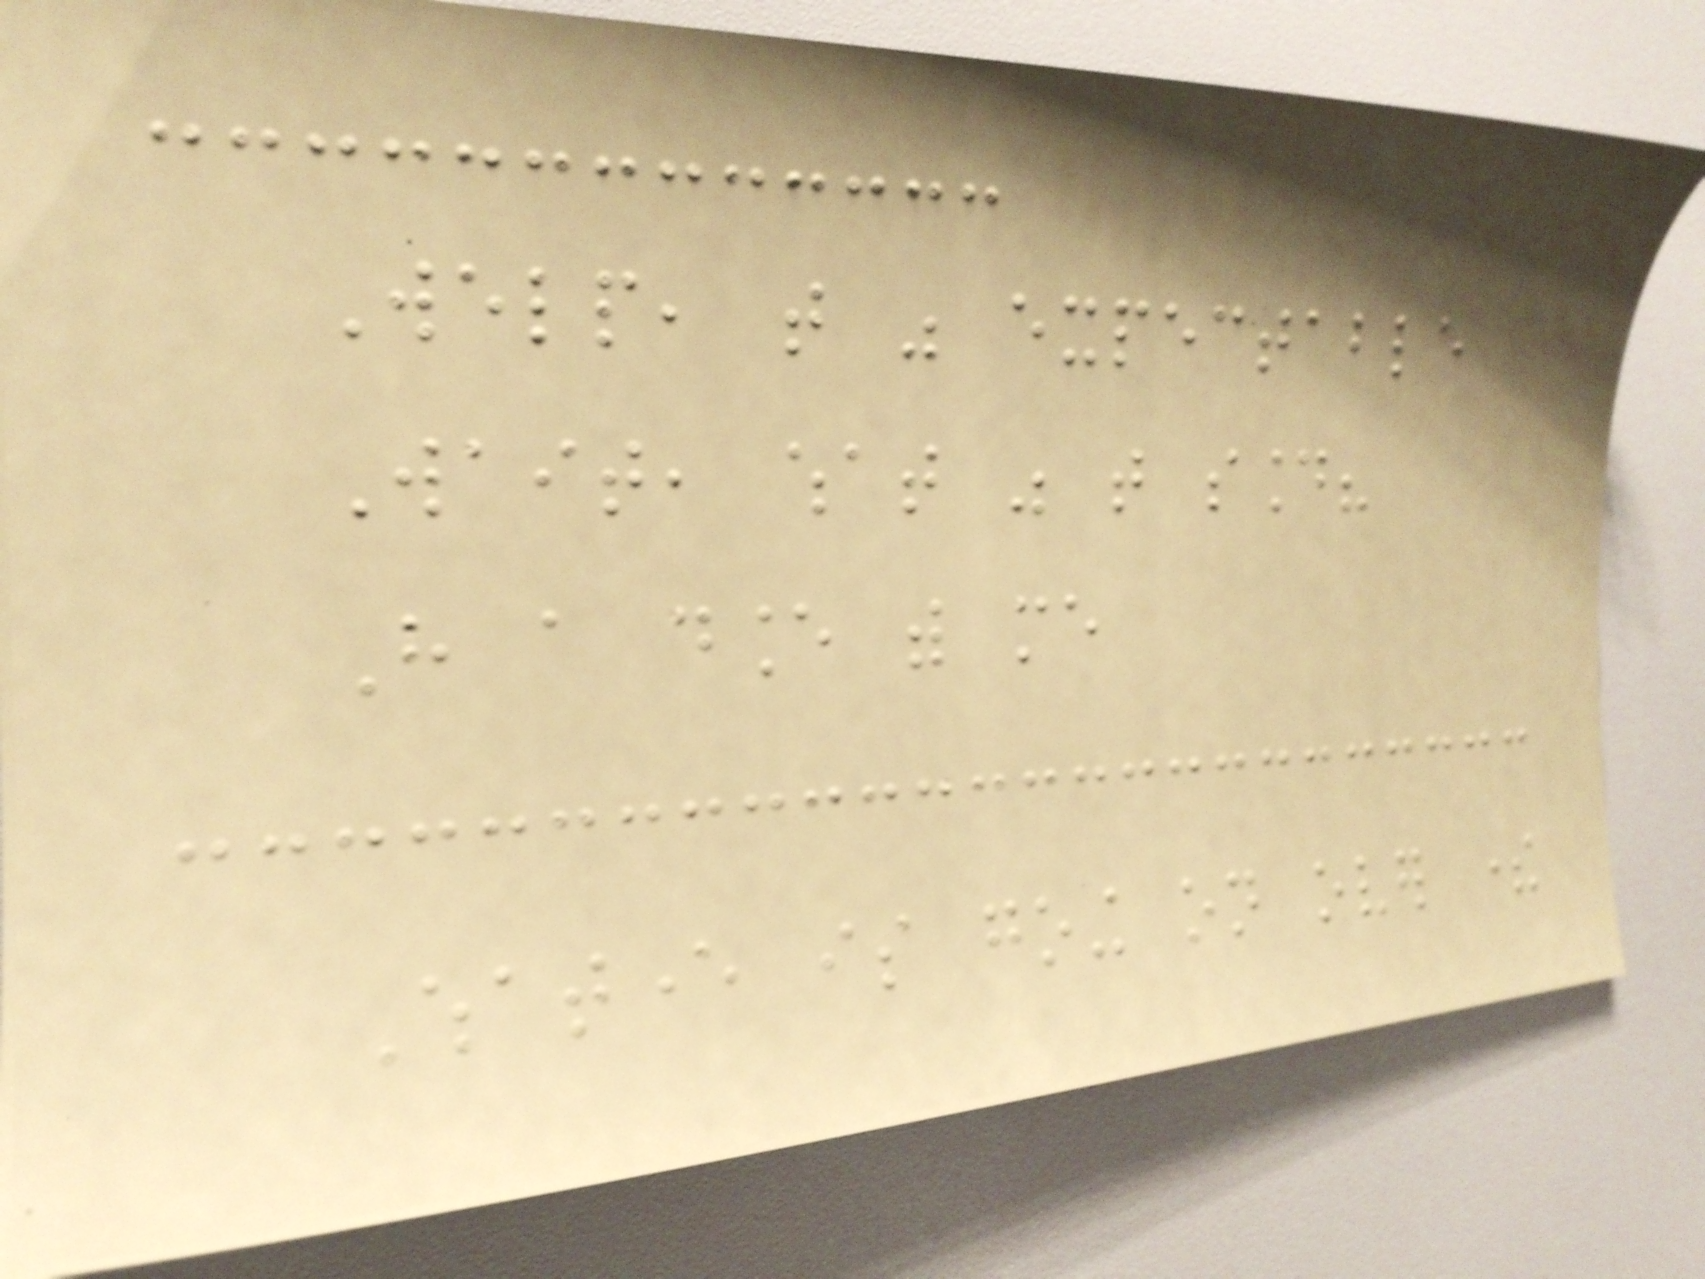Welp, that was expectable
Wait, what was that sound?
Have a dance with me
Whatever is going on over there
